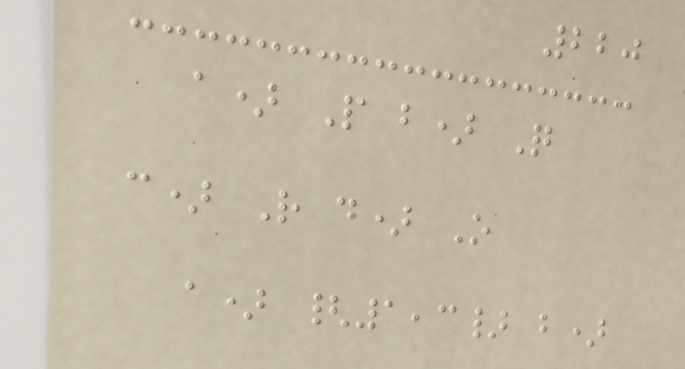220
a) P b) Q
c) R d) O
a) {1,3} b)
